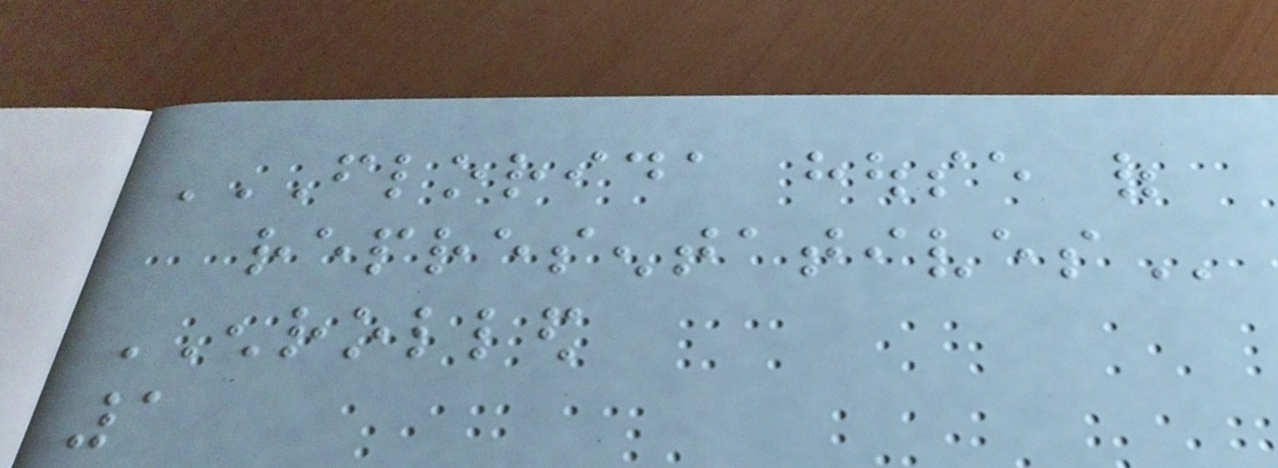FLORIDA HOUSE OF
REPRESENTATIVES
ENROLLED
1
